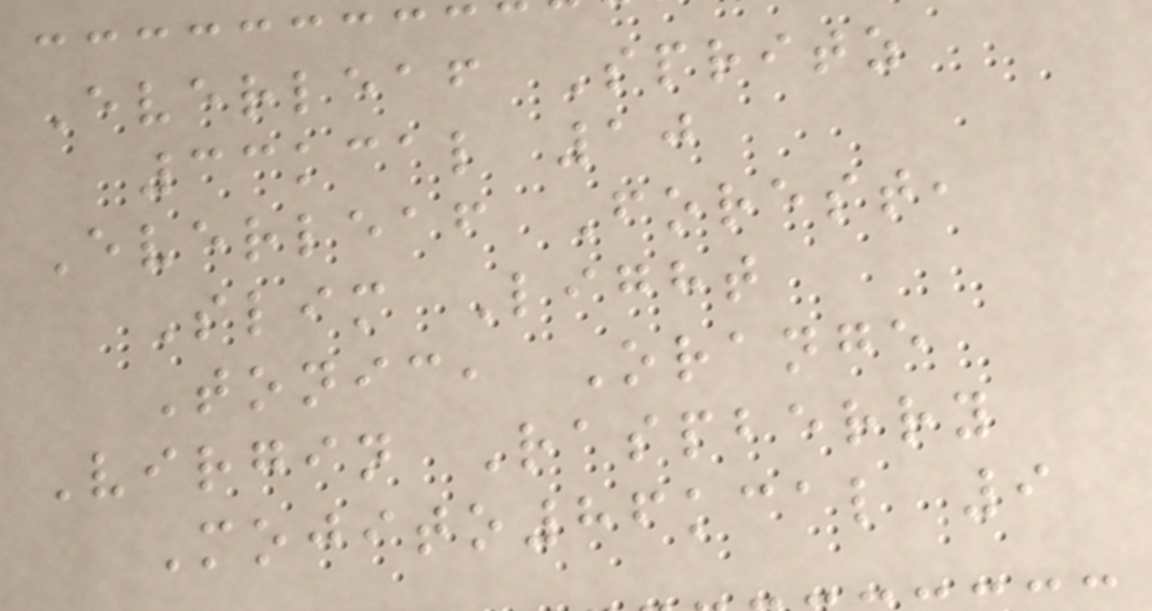Everleaf Spritz
33kcal 10
Everleaf Forest,
Slim Light
Tonic, Orange
Virgin Raspberry
Mojito86kcal 9
